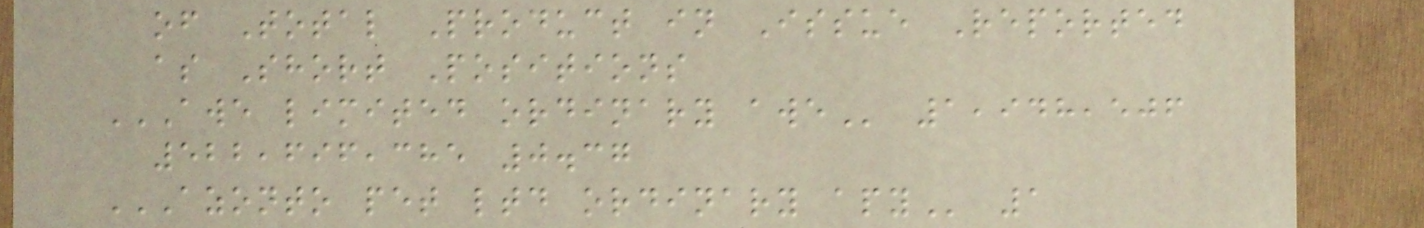of Total Product in Issue Reported
as Short Positions
AWE LIMITED ORDINARY AWE 1,948,506
522,696,385 0.37
AZONTO PET LTD ORDINARY APY 1
